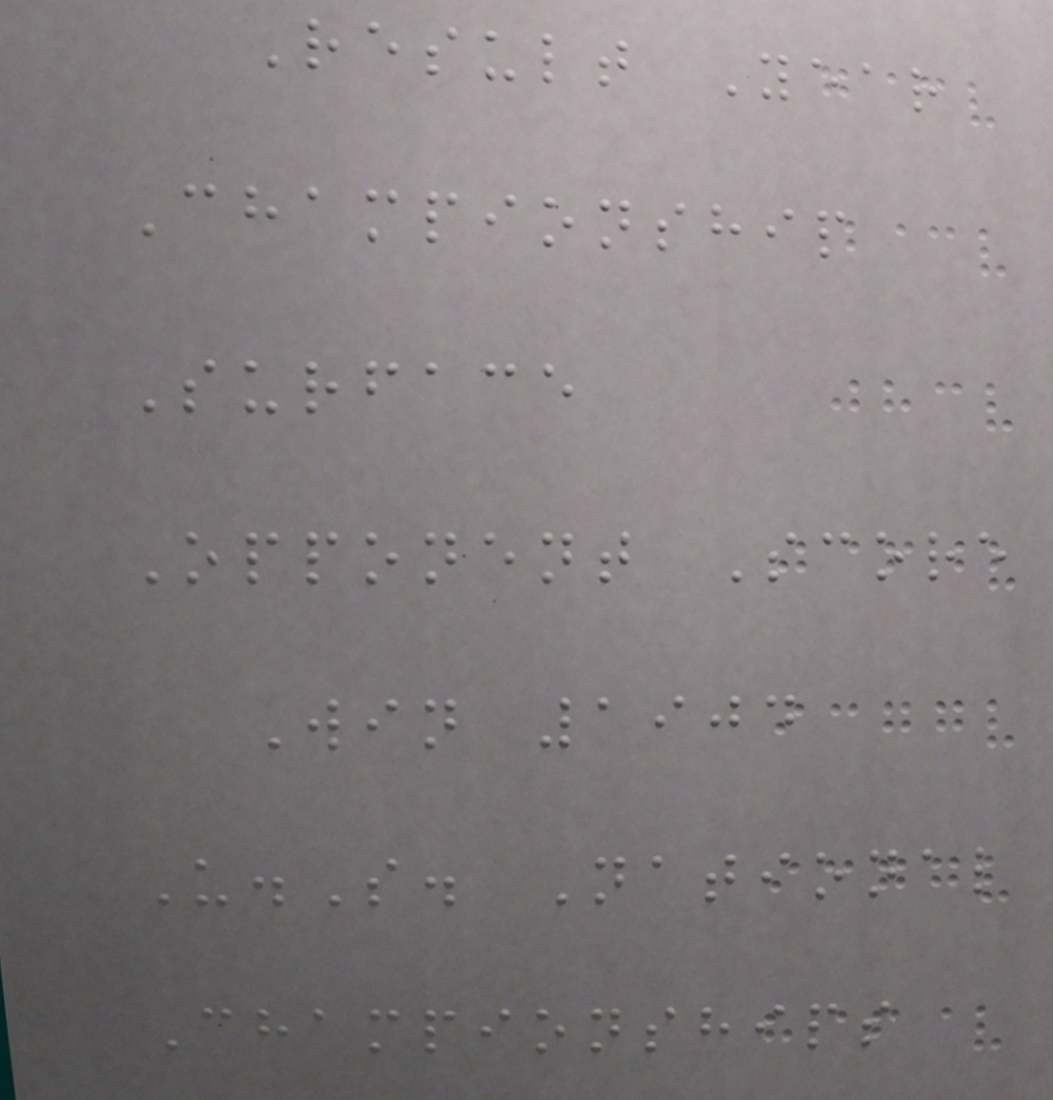Result Year
Championship
Surface
Opponent Score
Win 1904
U.S. National
Championships
